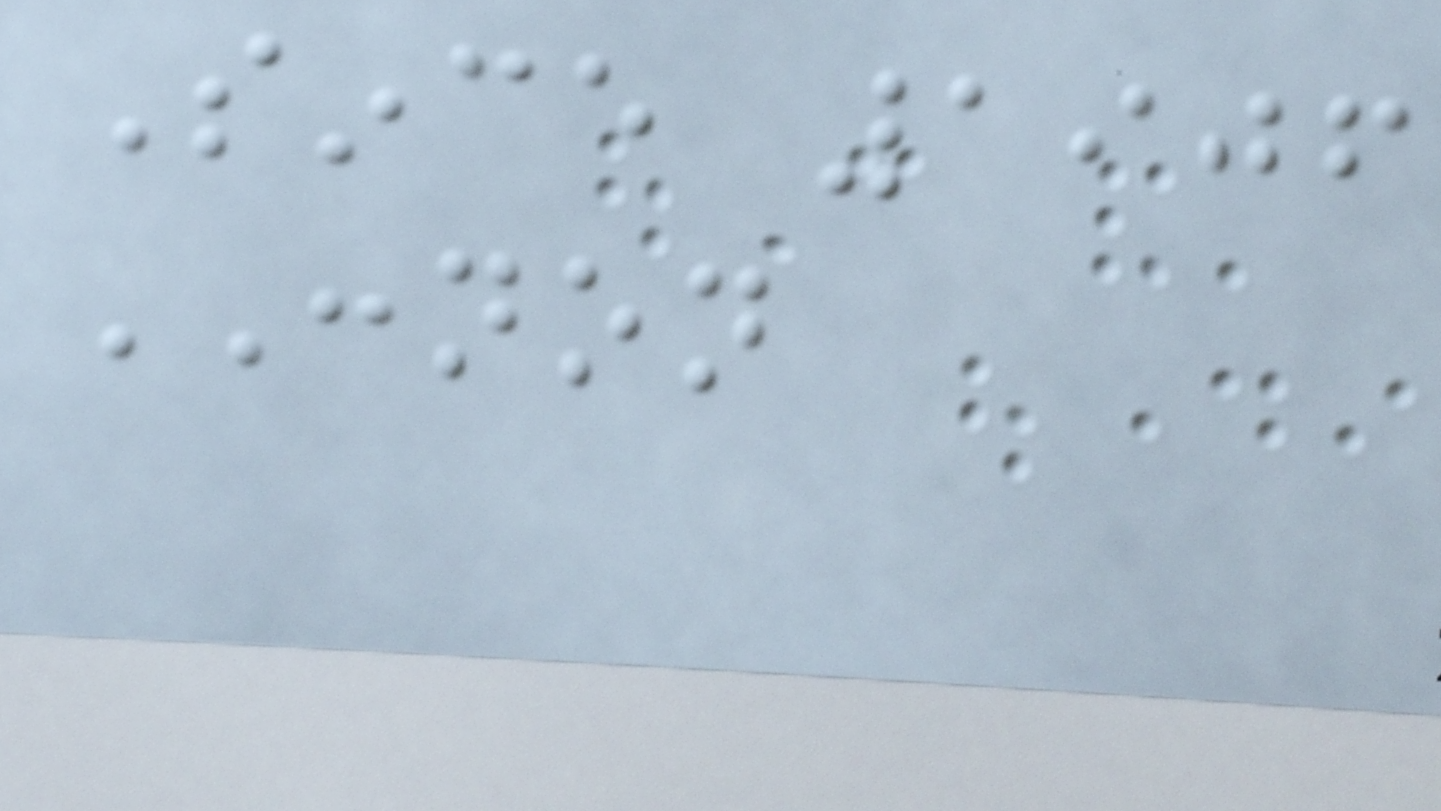Since 1906
CONNON
